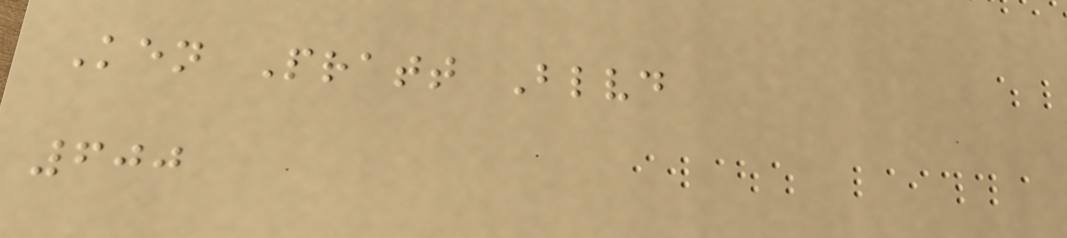Ken Pratt Blvd
600
